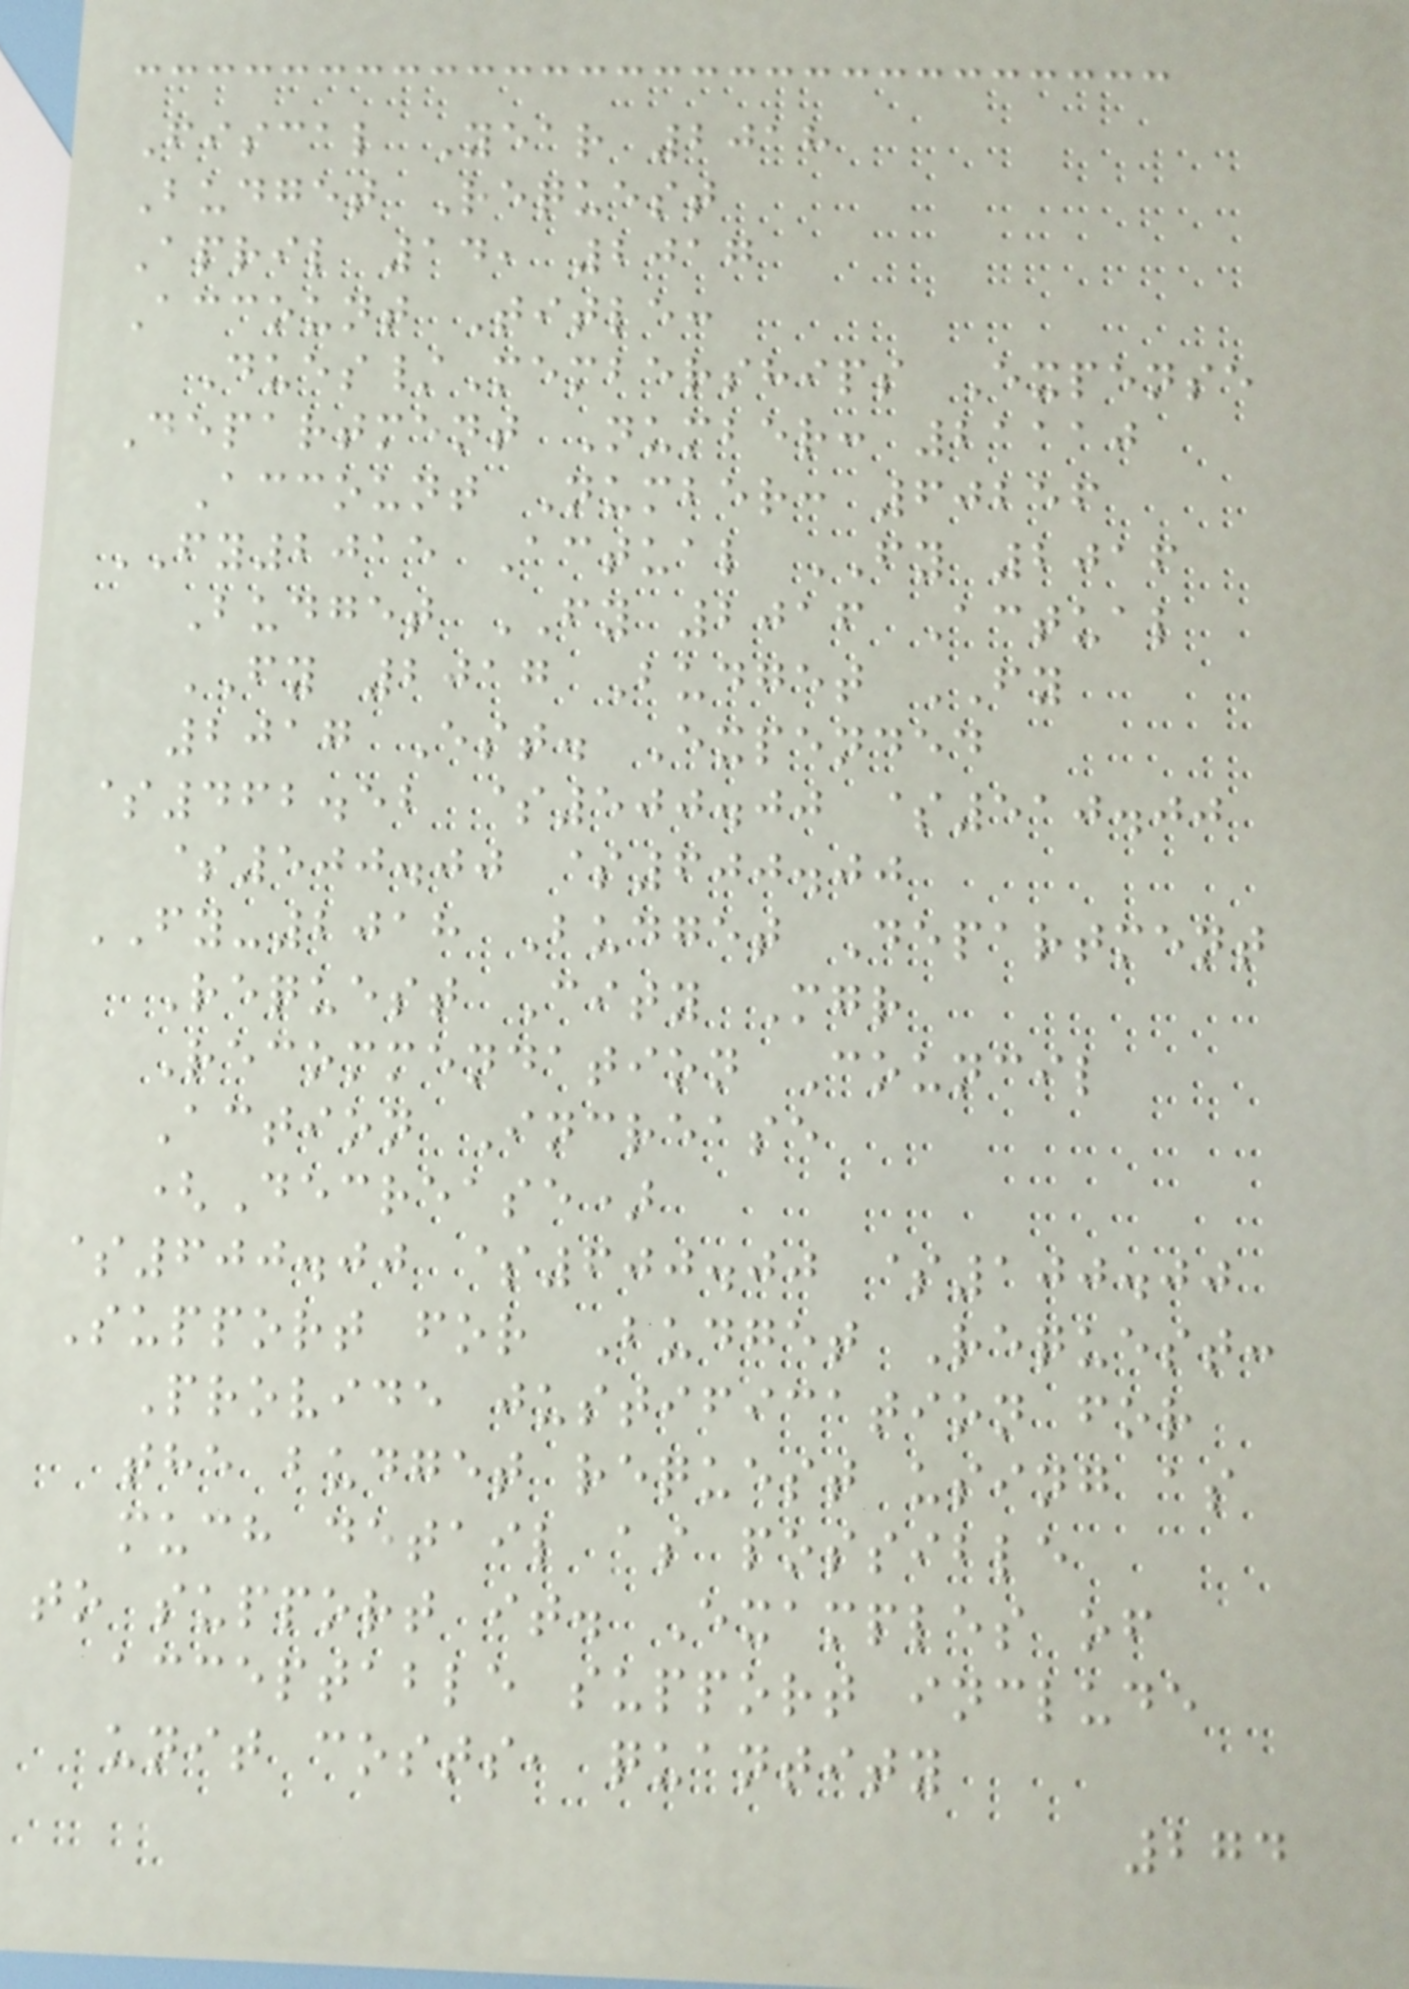Fiscal Year 2018
Budget Request
April 14, 2017
Account Title:
Dues/Memberships Expense
Department Number: 21110
Account Number: 60256
FY2015 Actual FY 2016
Budget FY 2016 Actual
FY 2017 Budget FY
2017 Est. Expended
$462.52 $500.00 $510.00
$500.00 $600.00
FY-2018 Budget Department
Request City Mgr
Recommendation Council
Action Increase
(Decrease)
$600.00 $600.00 $100.00
Support for Budget Request:
Provide justification for
the budget request using as
much detail as possible
to support it. Examples of
acceptable support include
unit costs, quantity
274
